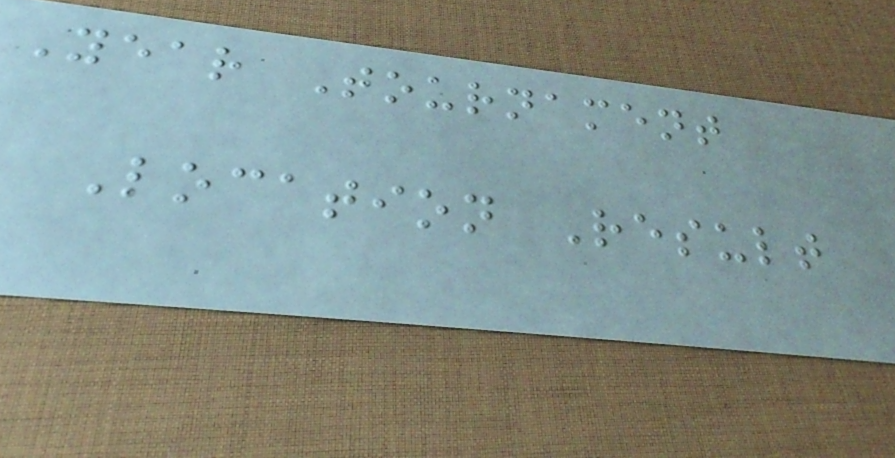Year Tournament
Location Result
